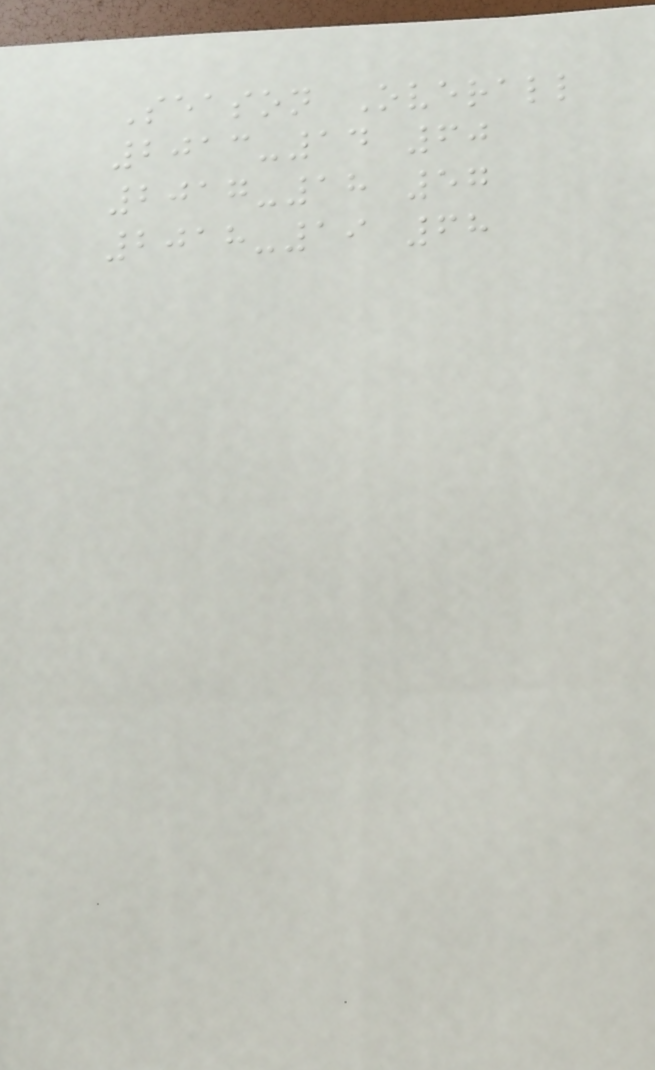Season Overall
2013-14 60
2017-18 57
2018-19 68
